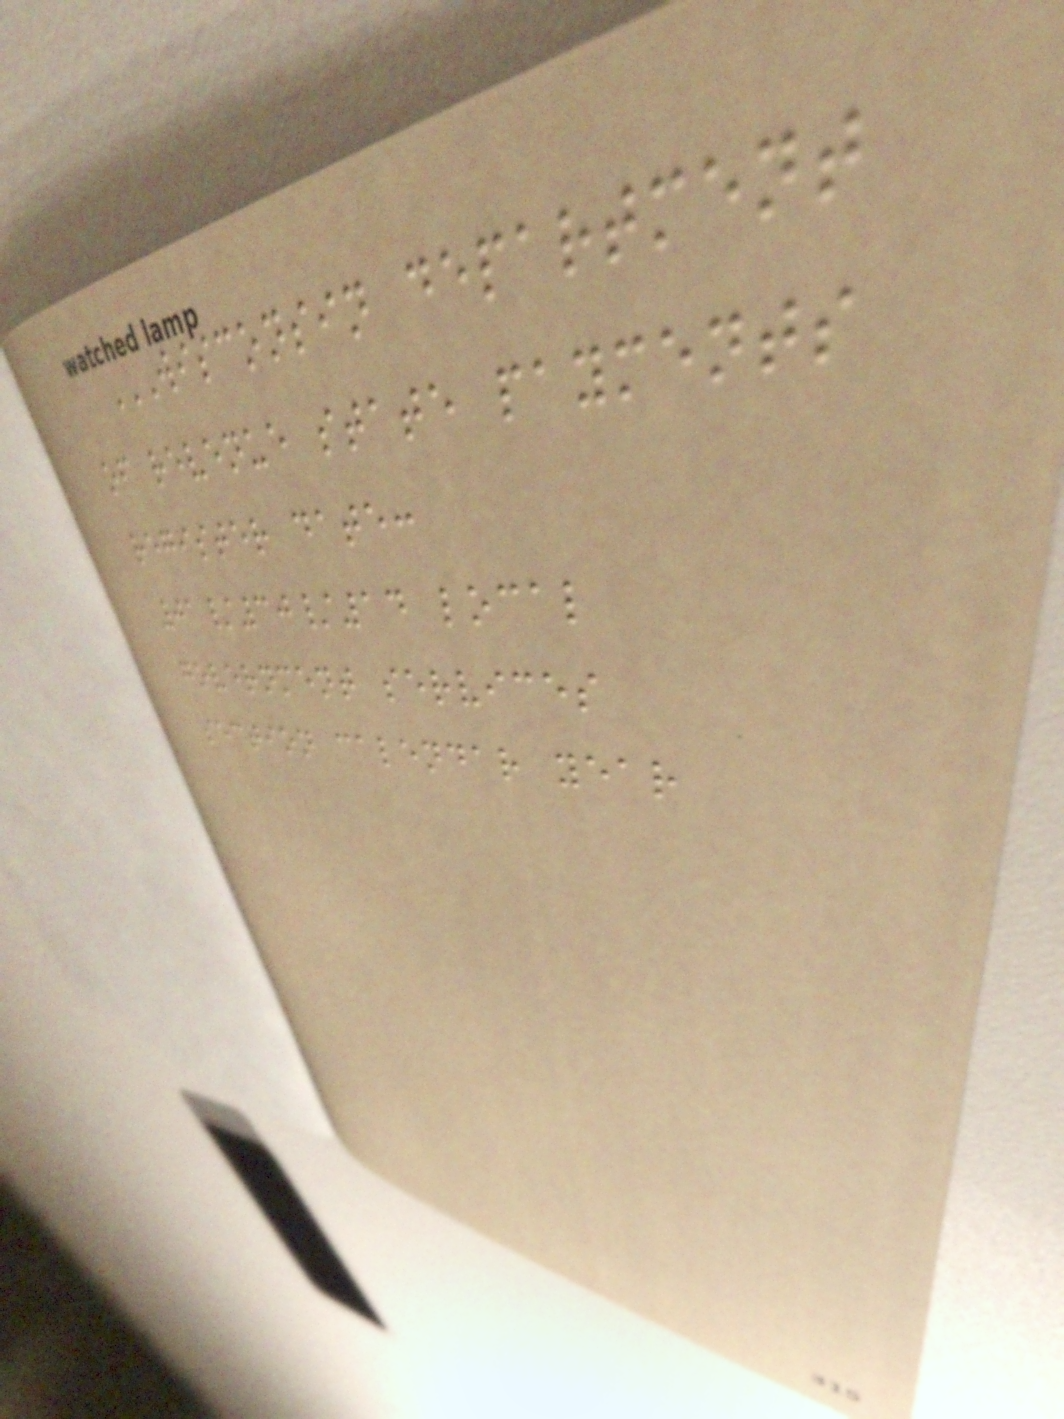WISCONSIN DEPARTMENT
OF REVENUE STATE PAYMENTS
REGISTER DATE:
01/30/14 LOCAL
GOVERNMENT SERVICES
SECTION CALENDAR YEAR
